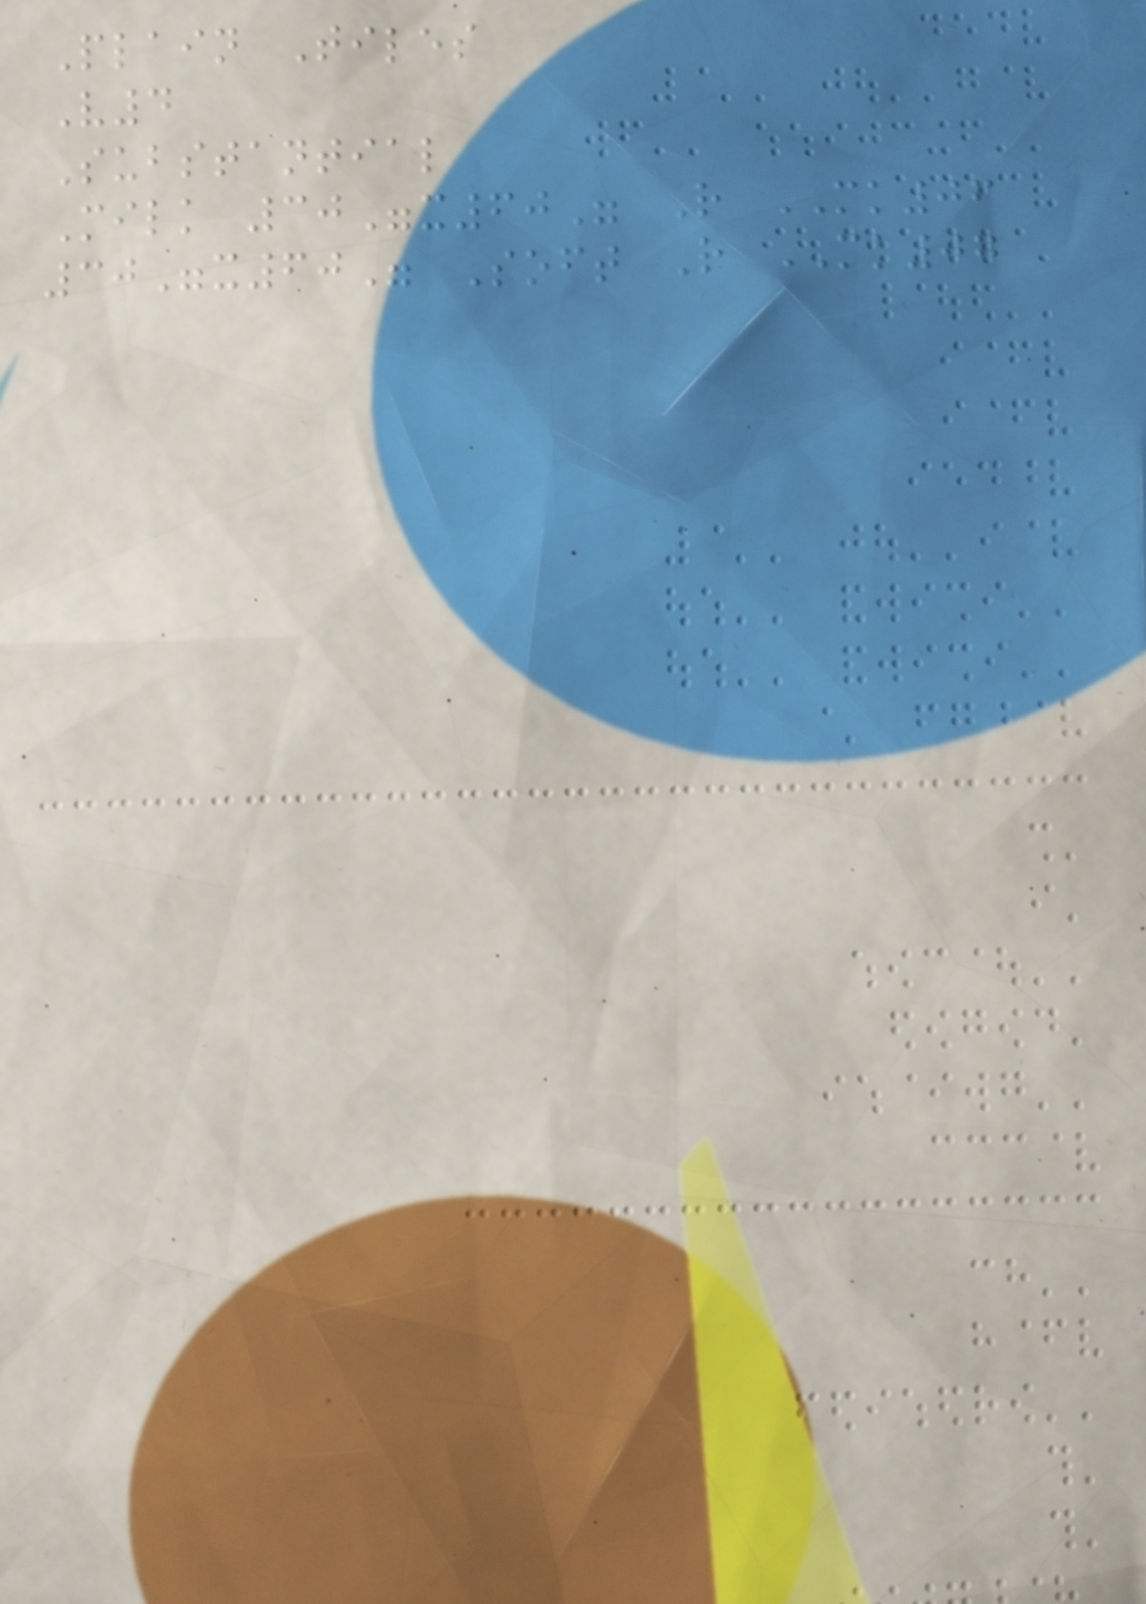Plain Tiles
V4
Substantial
Milk 30"x60" R MK06
30"x60" Soft R MK07
